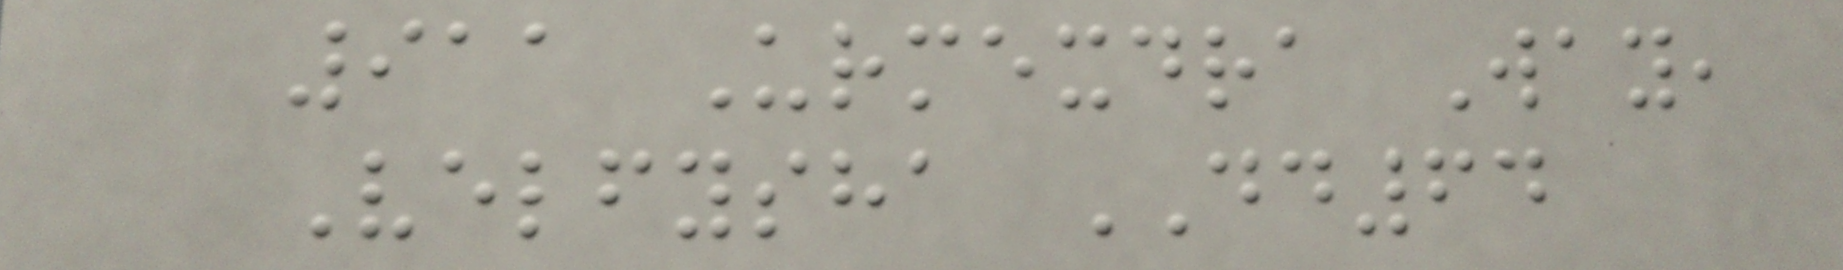911 Urmexdra Way,
Velfysha DD64
